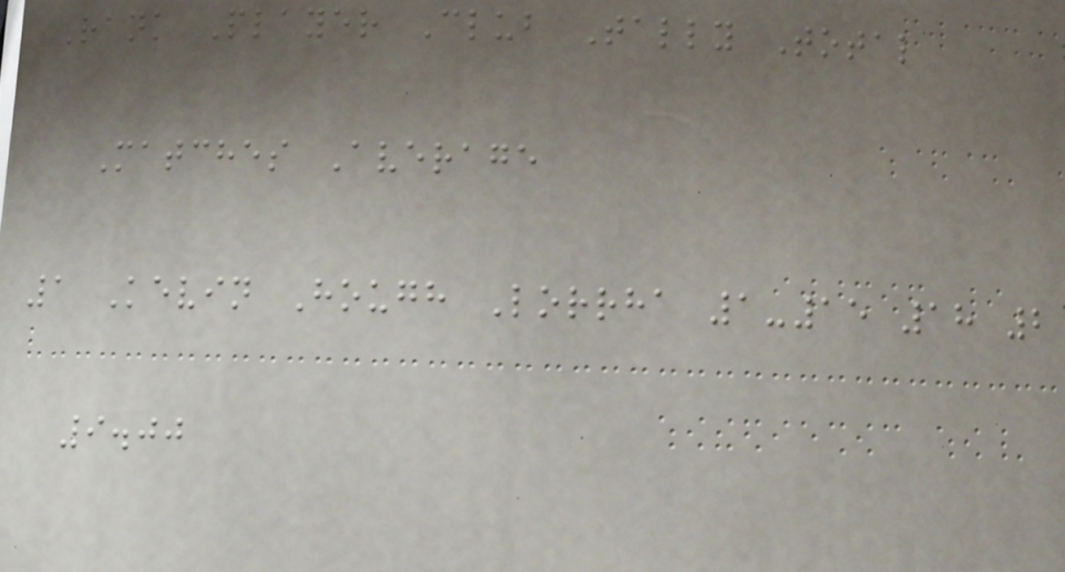Rank Player Club Tally Total
Matches Average
1 Kevin Hough Lorrha 1-15 18 2
9.00
